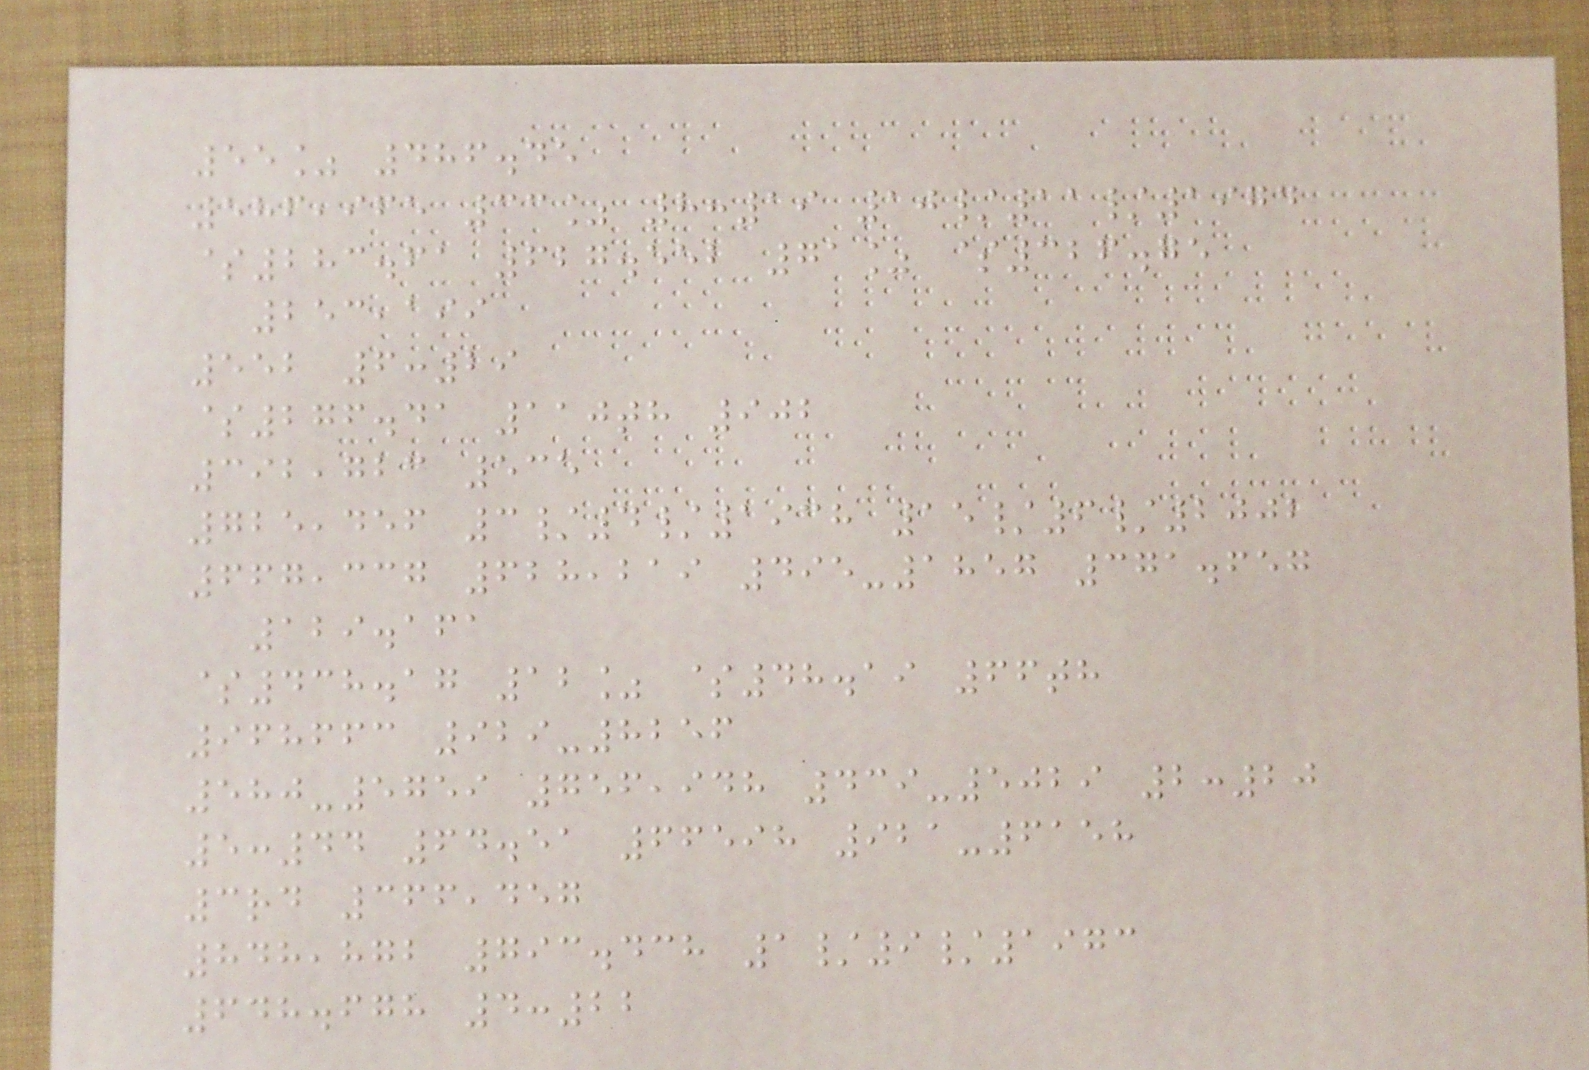55% 486.45
586,965 33% 8:19 10/11/1974
$283.61 627.552 71% $326.75
253,199
552 6:29
$276.41 110th 902
392,723 535
725,456 3/4/1938 15/6/2002
667,337 628,219 495-1857 371.657
129.161
$438.17 12% $48.19 66th
968663 929-8256
580-5759 756,948 439-5029 2:20
5:44 64.51 66598 921-6158
3rd 366,457
848,872 793.438 1/9/1973
648.678 4:22
